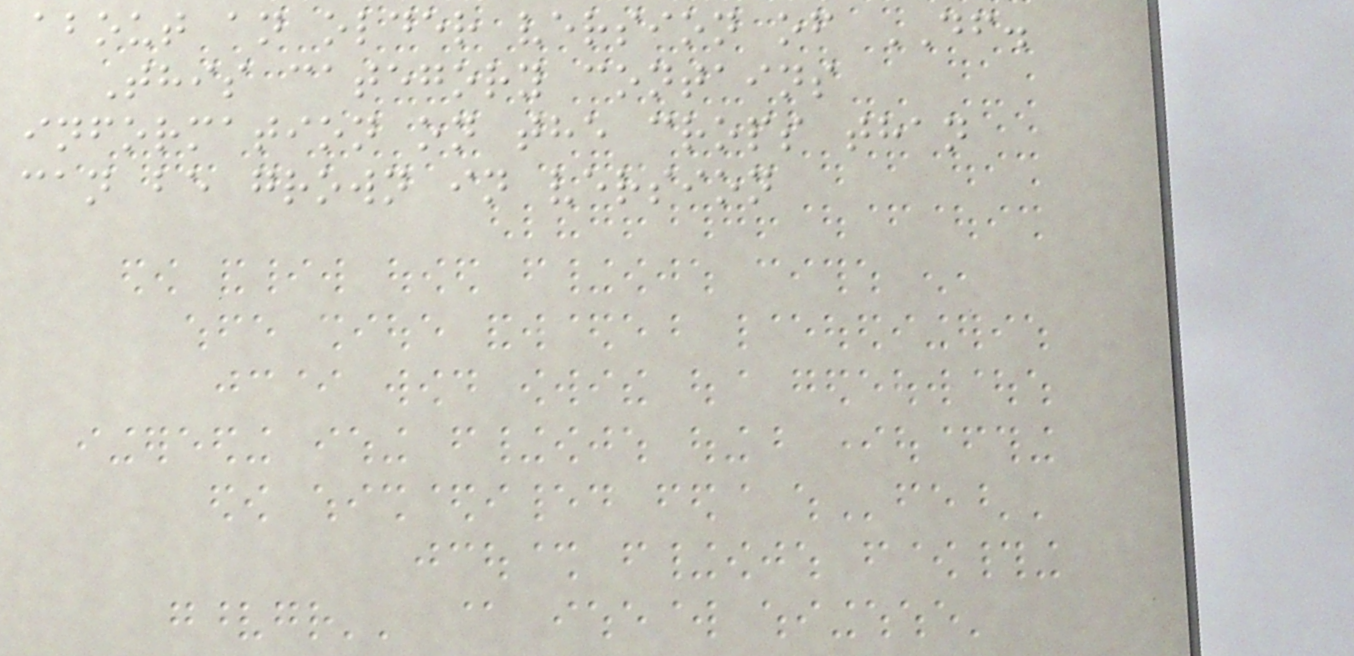about an older version of DF.
This category contains
information on the crops than
can be grown in version
